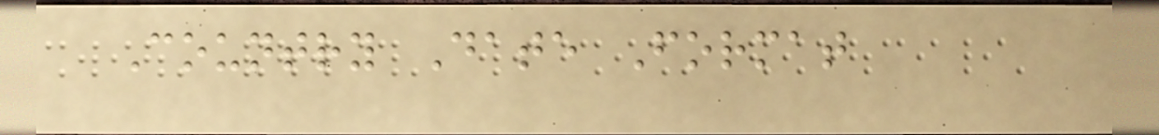Country Date Format
